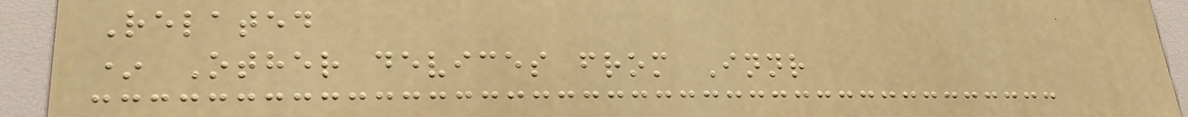Related
* Other devices from Innr
